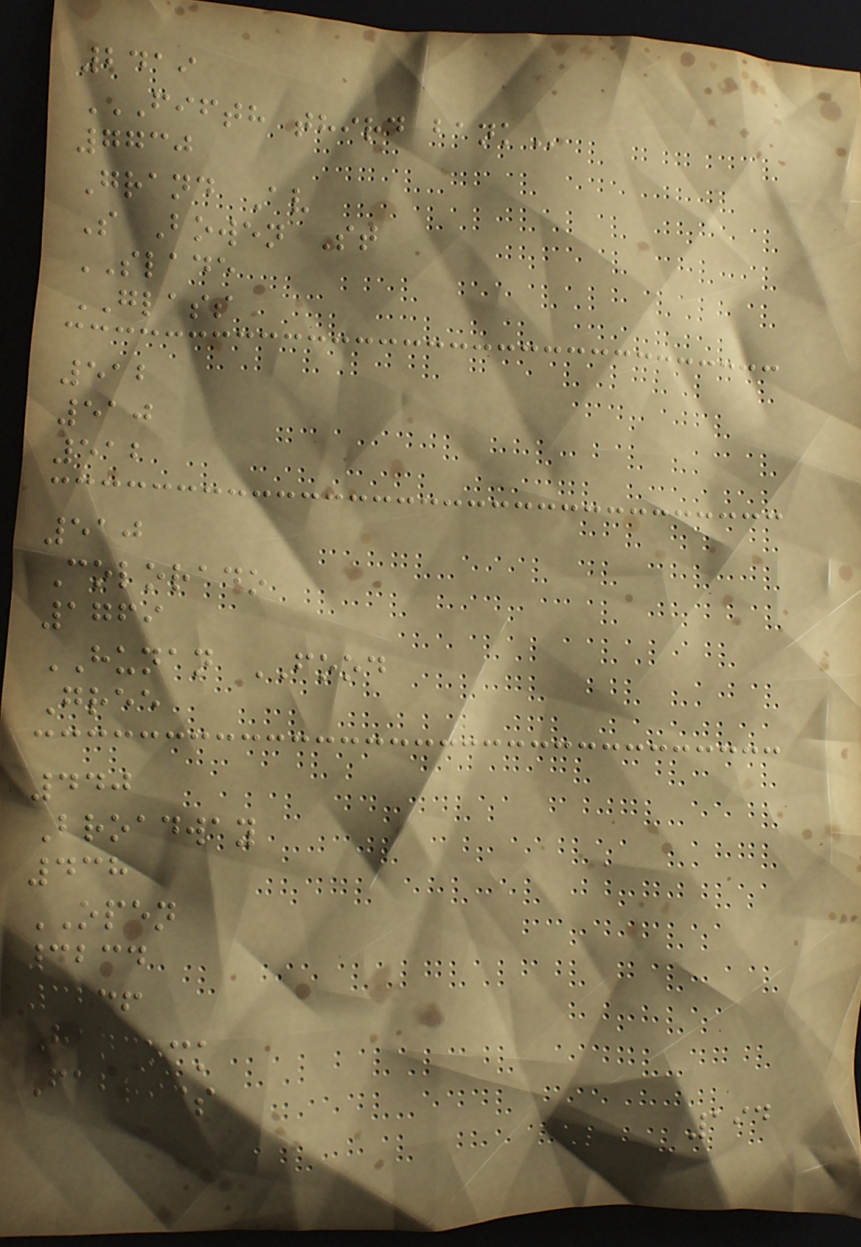2419
FIFTH THIRD BANK
7730
Grand Av
S Bowen St
SLADE
GLASS
512
510
512
510
Colorado
1769
HUNAN FOOD
Gree
440
Broadway
438
OPEN
3234
3236
Hancock
Fabrics
194
